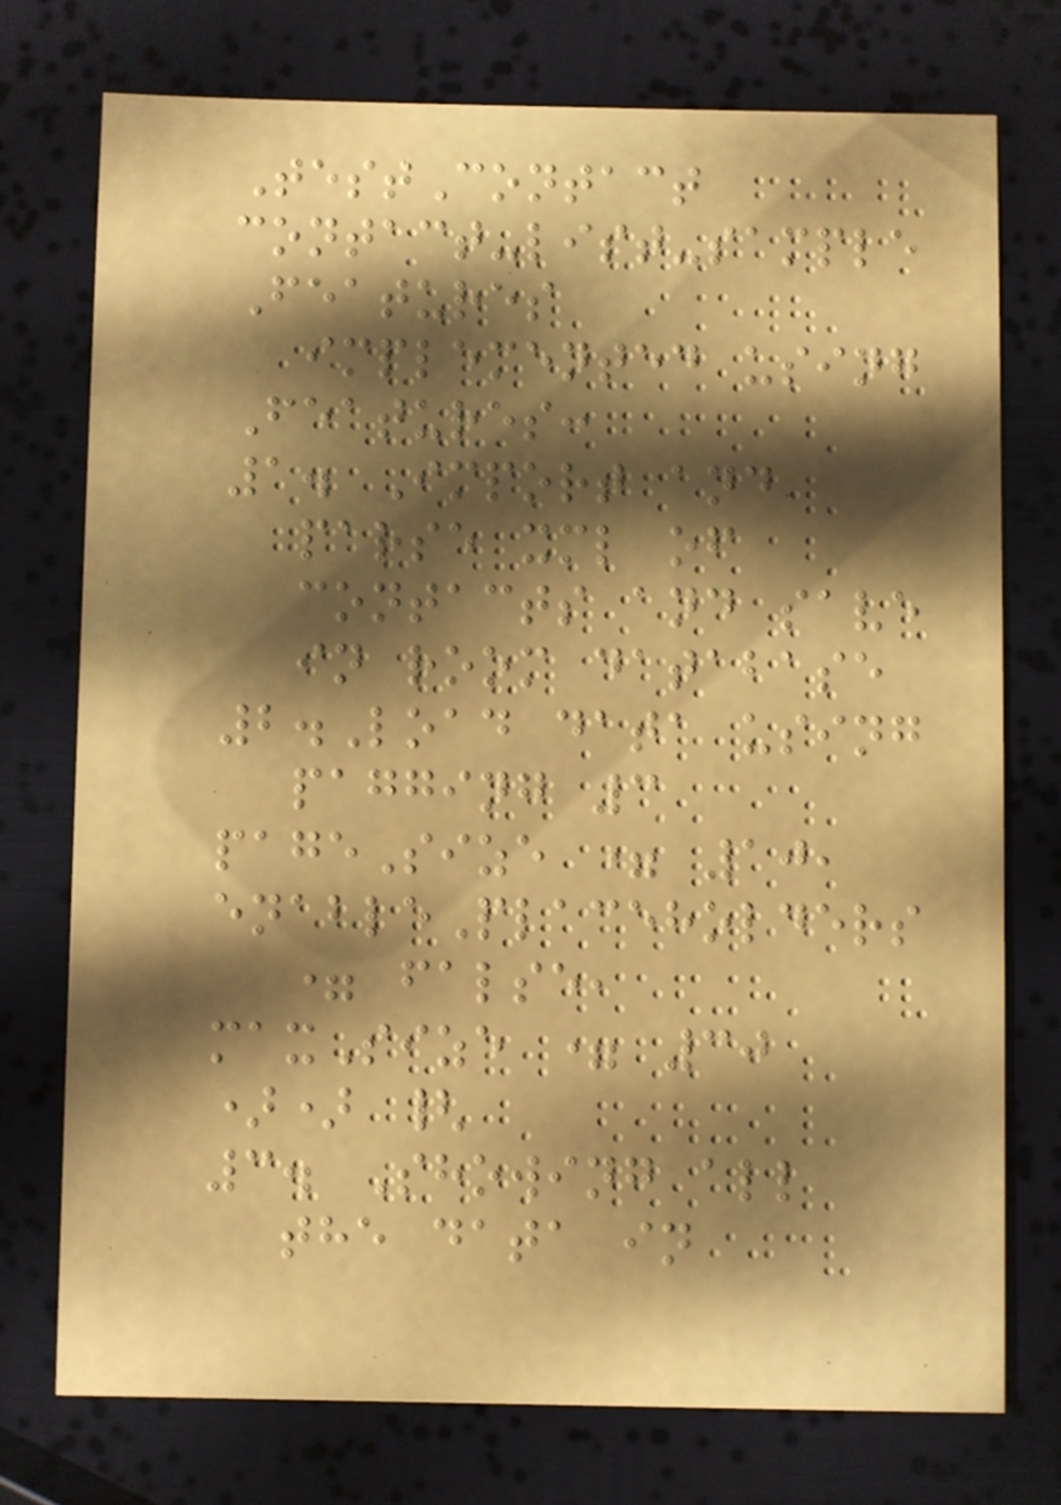TestContact
contact-list-sample
Features
implemented using
Features:
1. Import and
parse xml of
contacts and save
in room database
2.Load data using
pagging 3
pageSize = 10,
enablePlaceholders
= false,
maxSize = 30
)) {
3. Showing all
the data in
